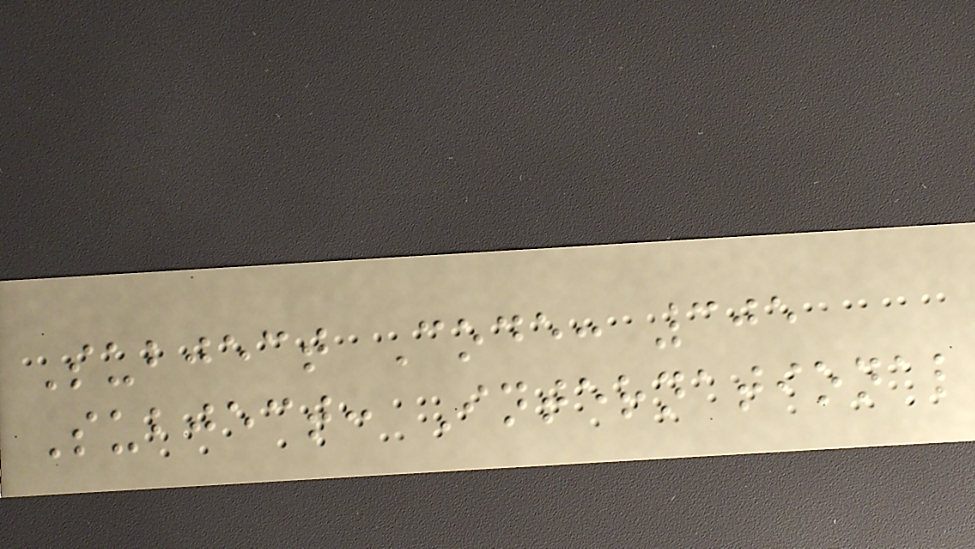Subject Code: 305
Subject: International
